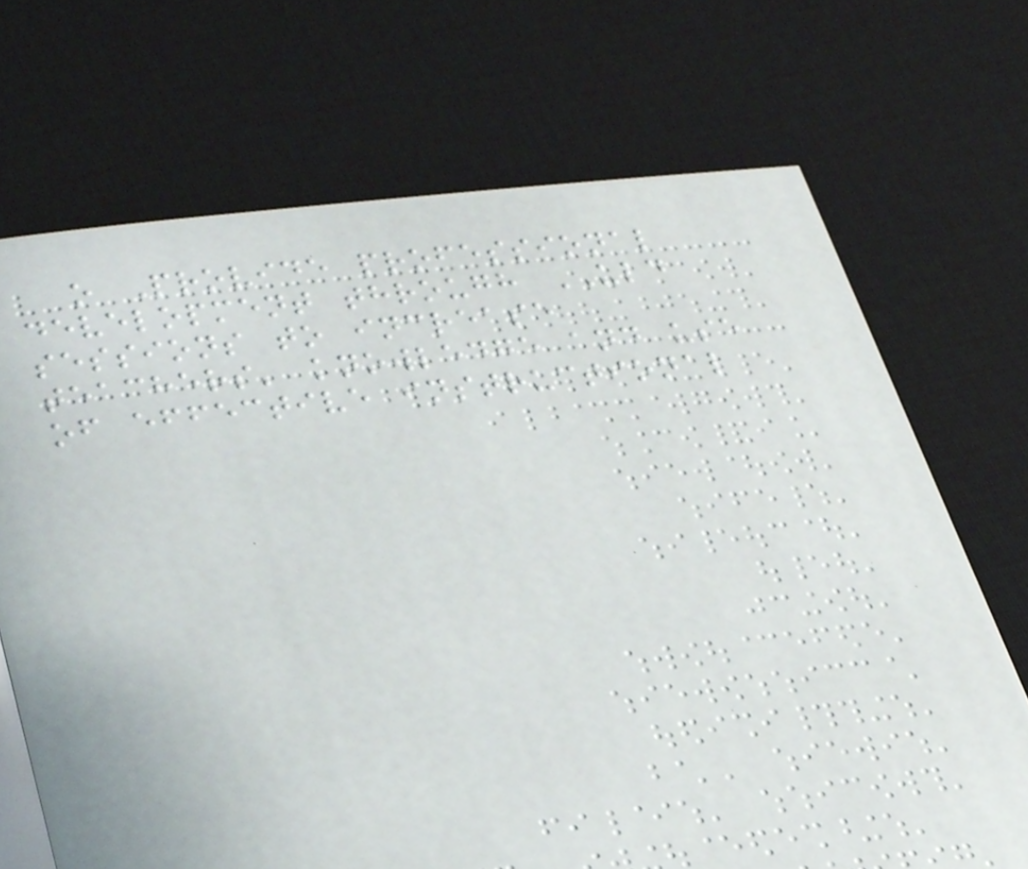o Provide professional
development through ULD
sessions to increase
teachers' knowledge and use
of effective instructional
